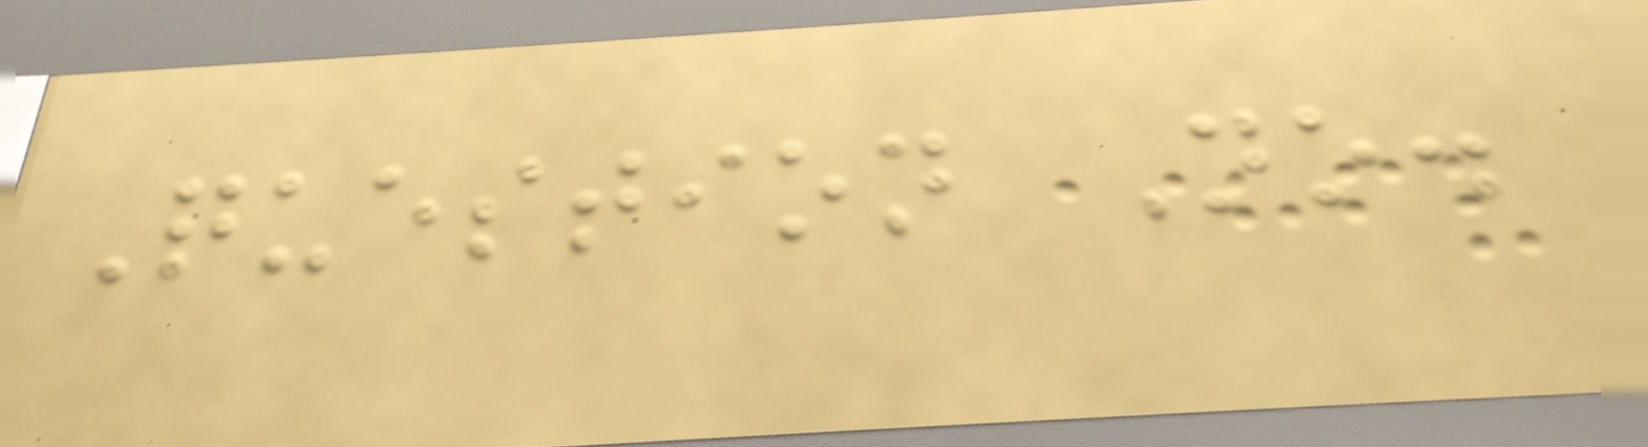Question No.
